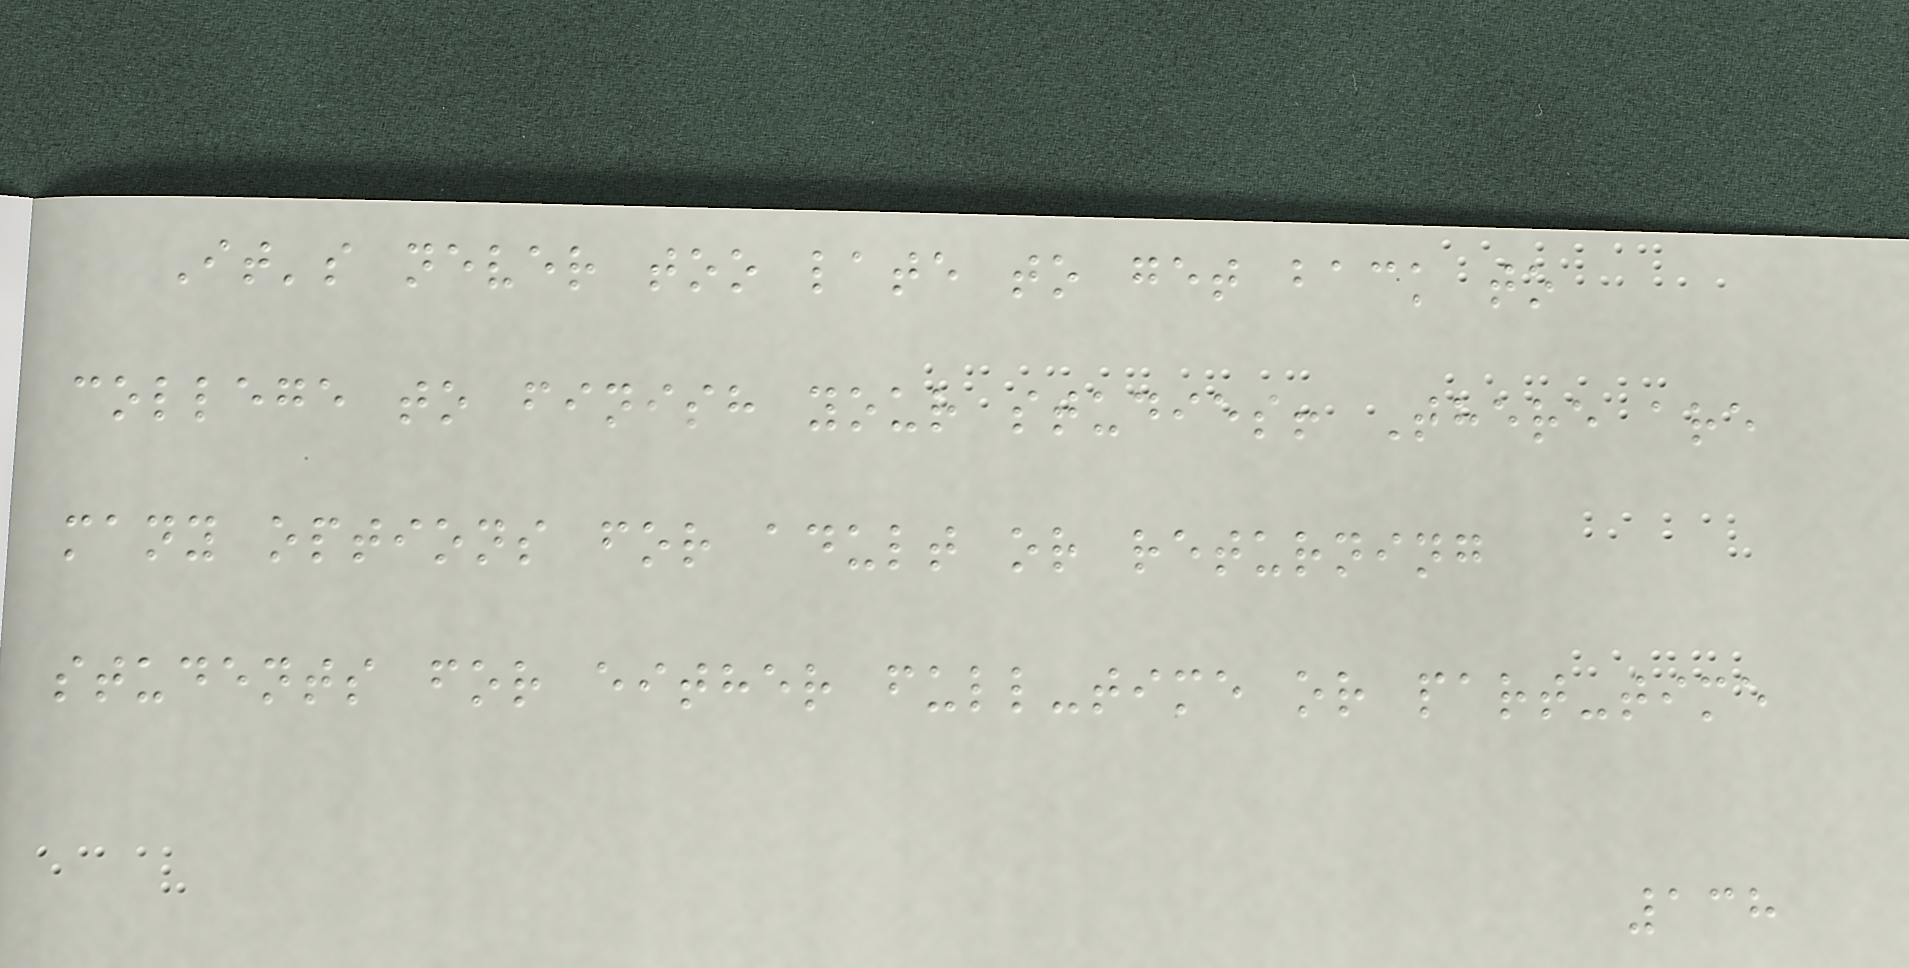It's never too late to get back to
college to finish your studies! There are
many options for adult or returning
students for either full-time or part-time
138
